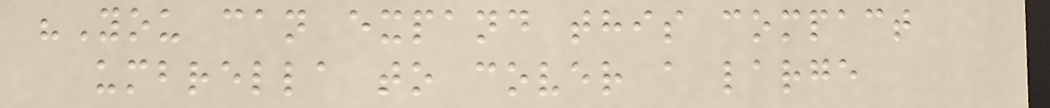"You can expand this compact
umbrella to cover a large
